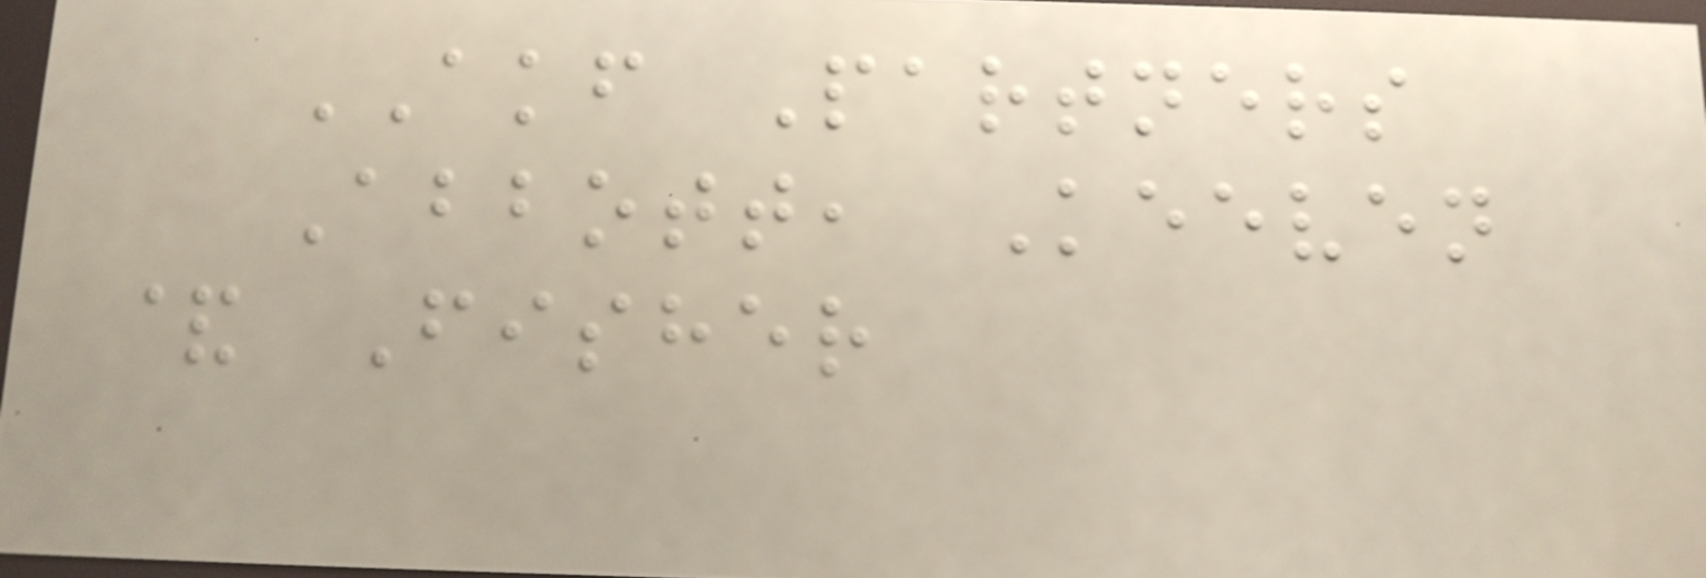AKF Partners
Abbott, Keeven
& Fisher
